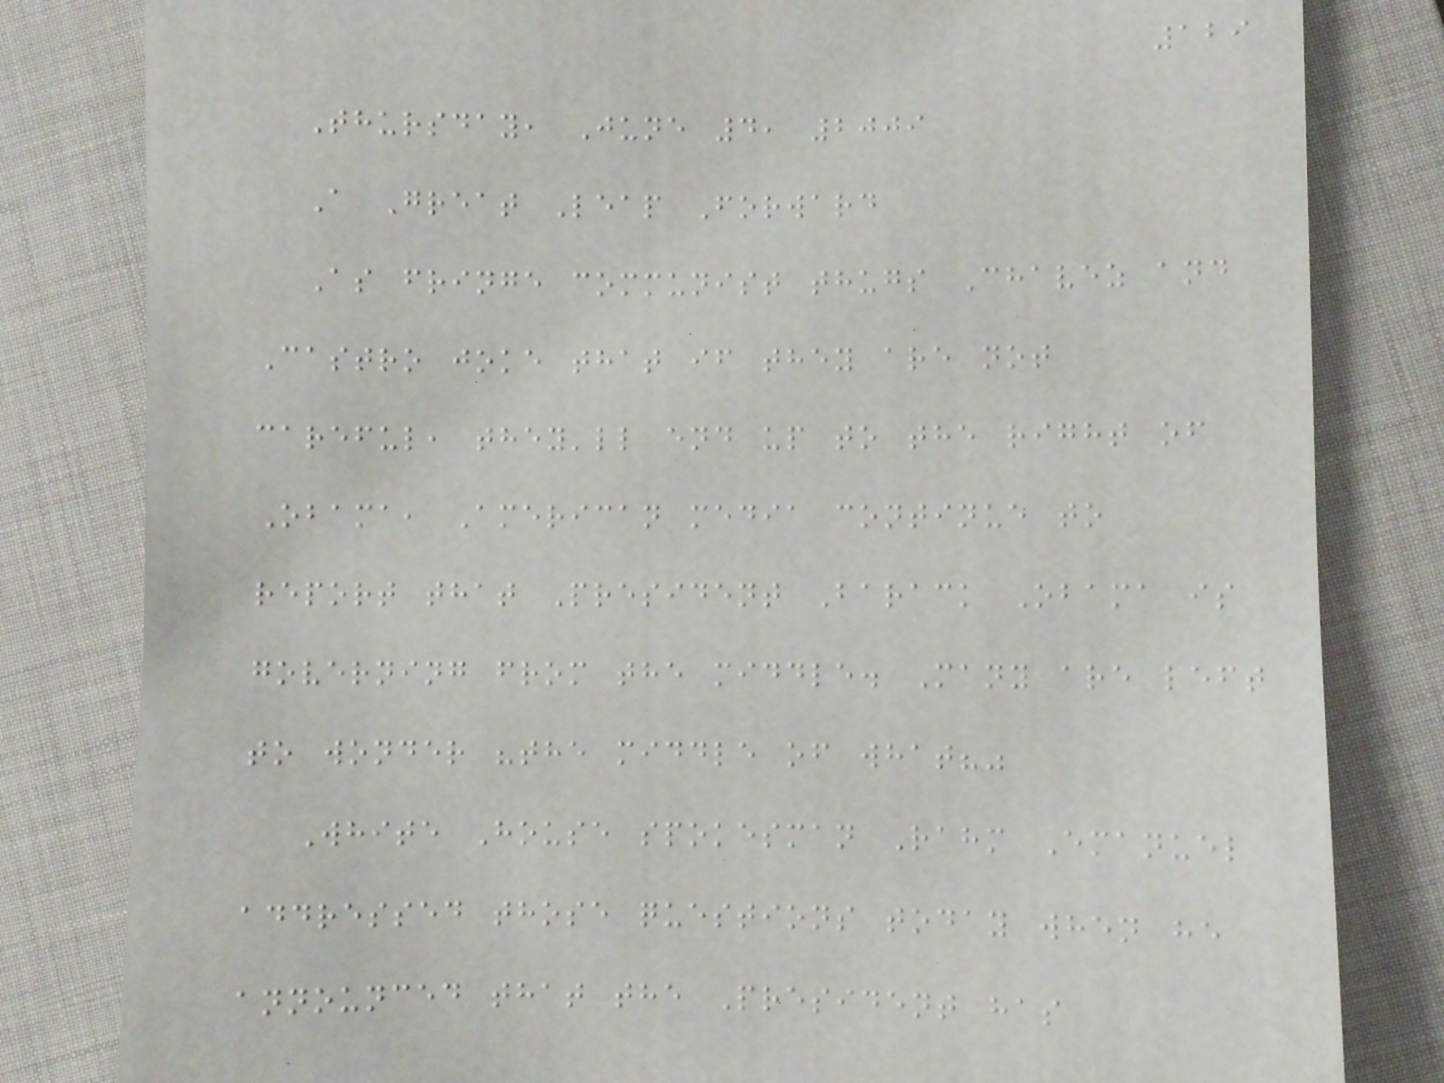129
Thursday, June 4, 2009
A Great Leap Forward
As fringe communist thugs Chavez and
Castro joke that if they are not
careful, they'll end up to the right of
Obama, American media continue to
report that President Barack Obama is
governing from the middle. Many are left
to wonder "the middle of what?"
White House spokesman Rahm Emanuel
addressed those questions today when he
announced that the President has
